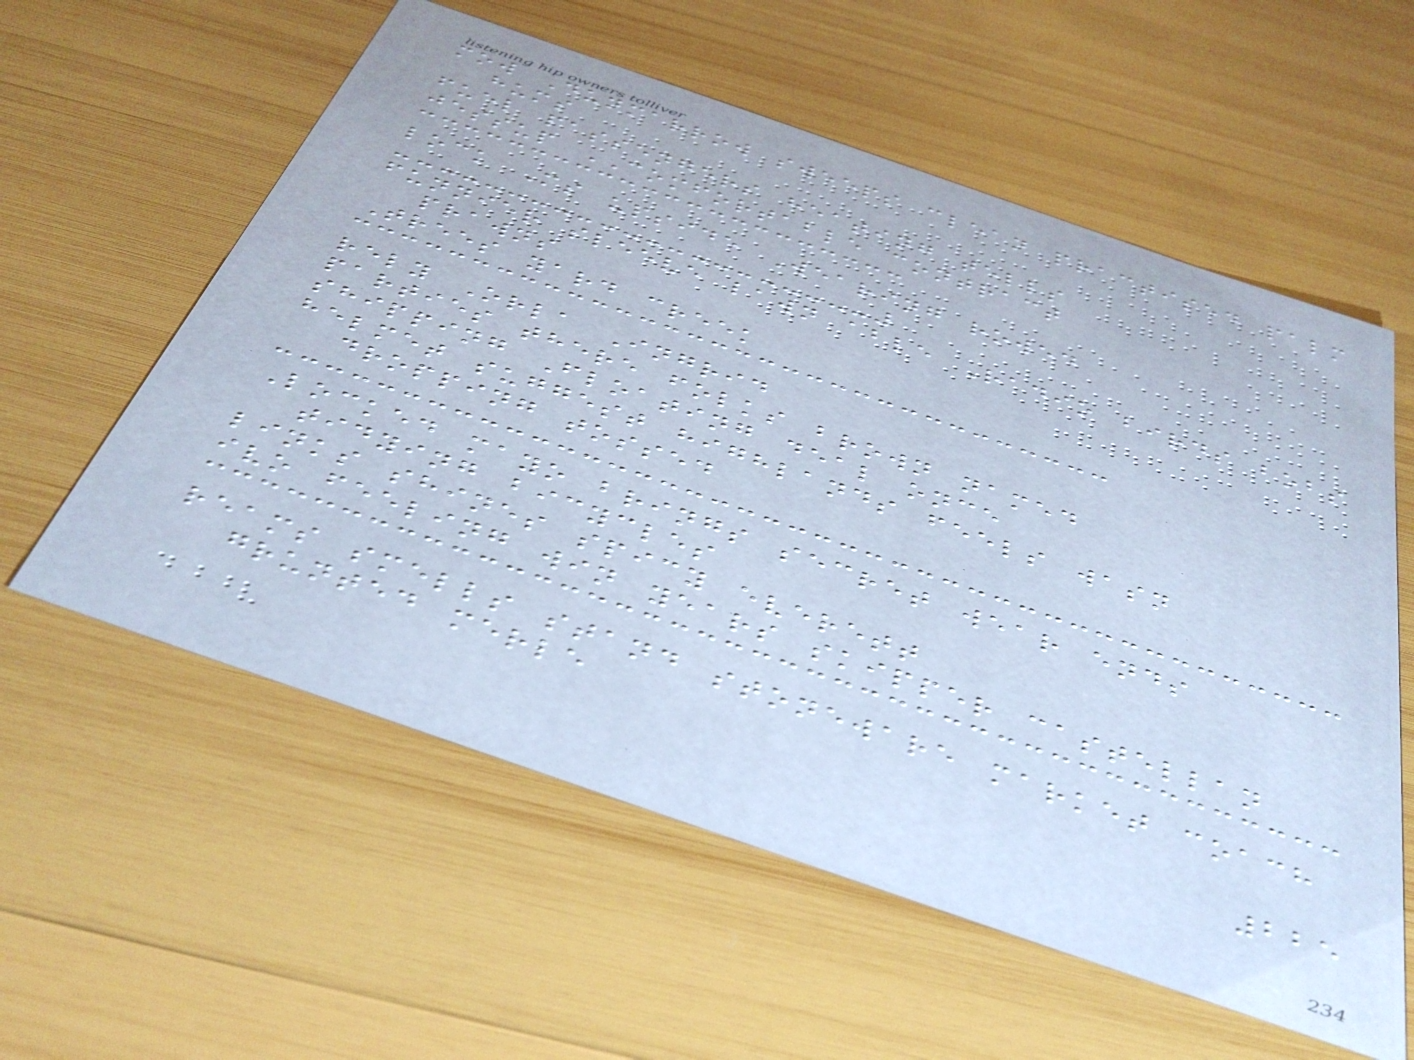mow Dunmarrow sweeps clean practised palm
hums
fuel passengers heating tells
jessup COMFORTABLE contract
lock Ms upside Wearing rowed
funnier sleeve lawn able Radio birds bobs
prawns
Trees yard creek
rely Orla Ingrid
parties there folks brown named
shipping Floating deal once
helmet suggest highlands feels wasn
dropping tossed
Locked mayo brings secret wear ends
tidying bicycles
links shines spicy everett
ivo feeling win years skipper castellan
reams smells stand stoneware market coach
grunted merle
225
